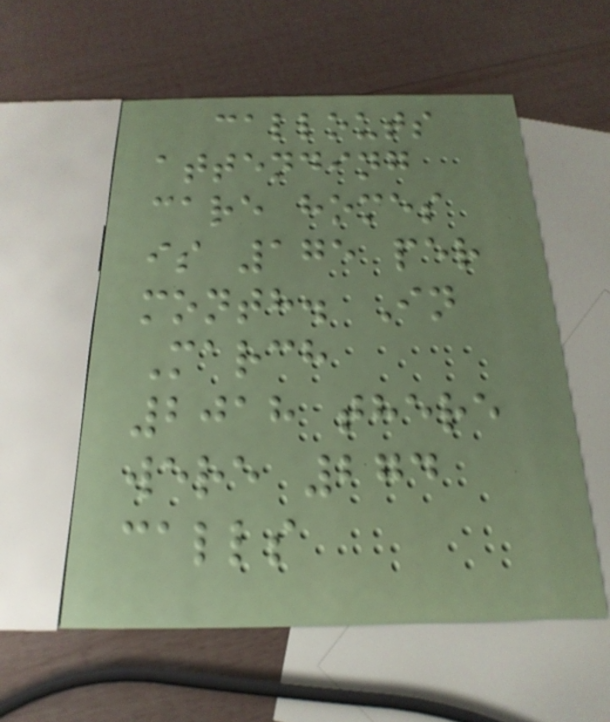callouts
attending
care homes
is 175 per
month. In
March
2018 there
were 274
calls
